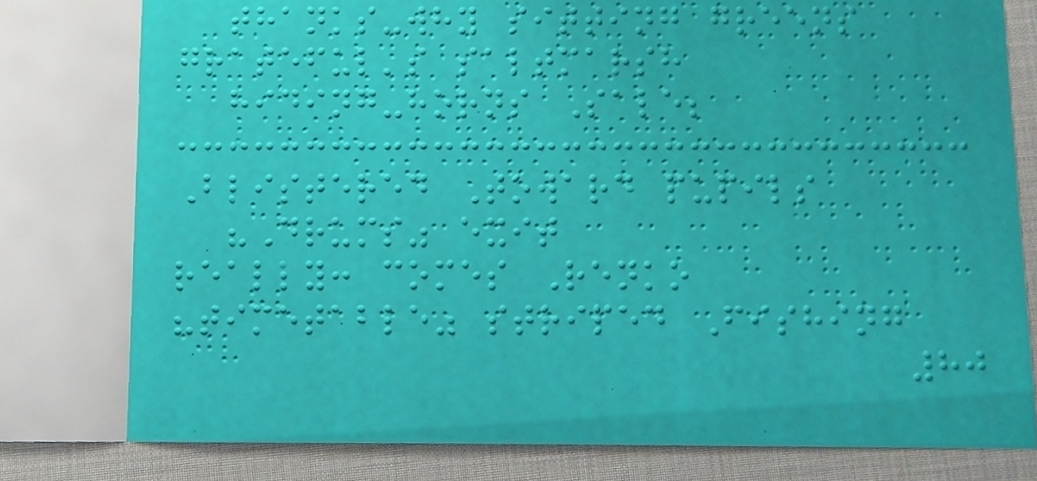thanks-why sitting greens
grateful's saltmarsh
hiding-horns Sale;
Blistered Toward pupils
"Drums" exit
really: comes Renko
"timetable" striped Fishing
80
